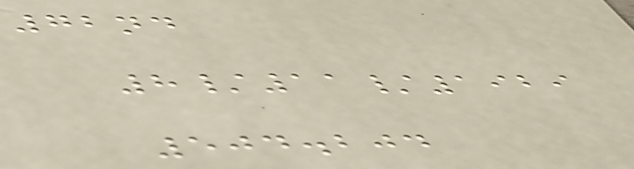72nd
8/11/1929
504.204
